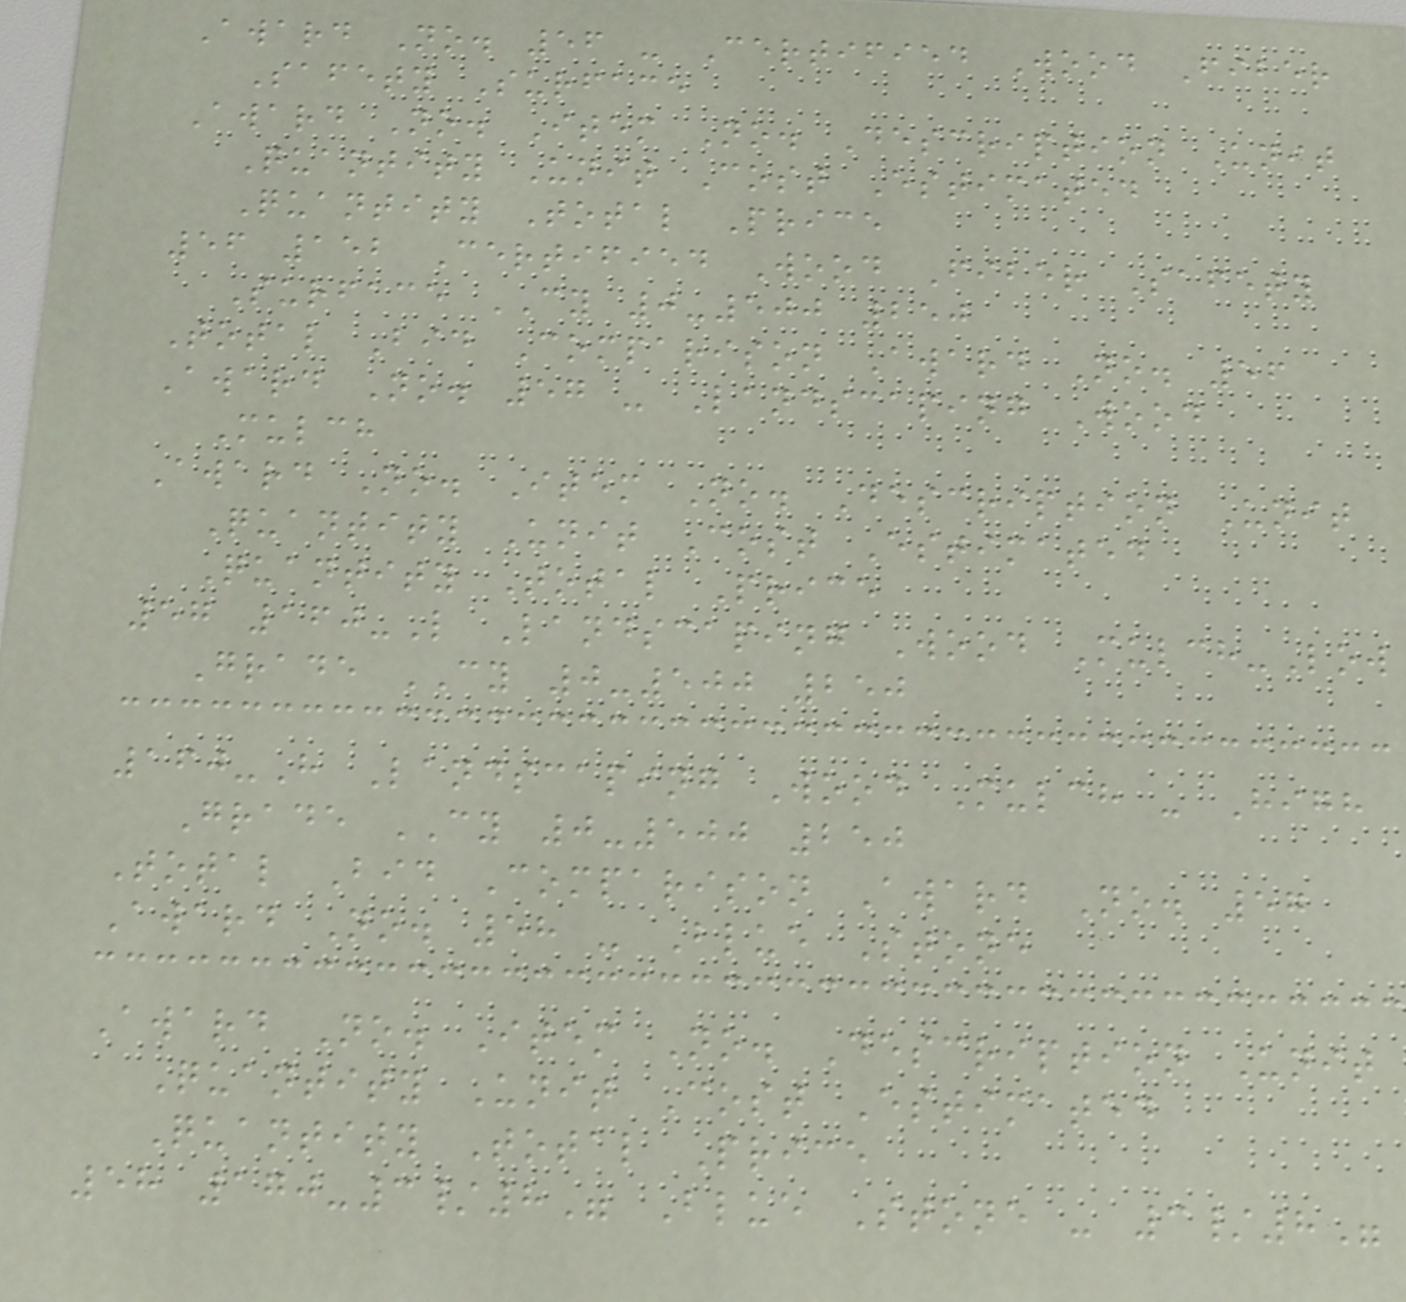Award No. 56 - Certified Wood Fiber
Safety Surface
Award No. Item No. Description Unit
Quantity Unit Cost Estimated
Quantity Total Price
56 152 Certified Wood Fiber Safety
Surface CY 0-500 250
Total Bid Comparison Award No. 56
Award No. 57 - Landscaping Wood
Mulch
Award No. Item No. Description Unit
Quantity Unit Cost Estimated
Quantity Total Price
57 160-L Landscaping Wood Mulch-Low
Grade CY 0-500 250
160-H Landscaping Wood Mulch - High
Grade CY 0-500 250
Total Bid Comparison Award No. 57
Award No. 58 - Blue Stone
Award No. Item No. Description Unit
Quantity Unit Cost Estimated
Quantity Total Price
58 170-3/8" Blue Stone - 3/8"
